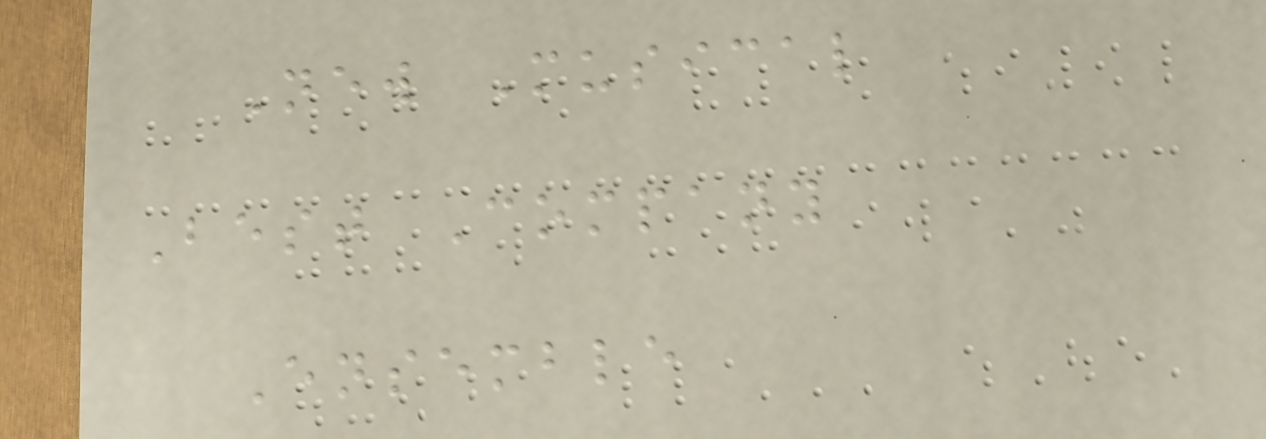New Musical
Best Company
Ensemble
